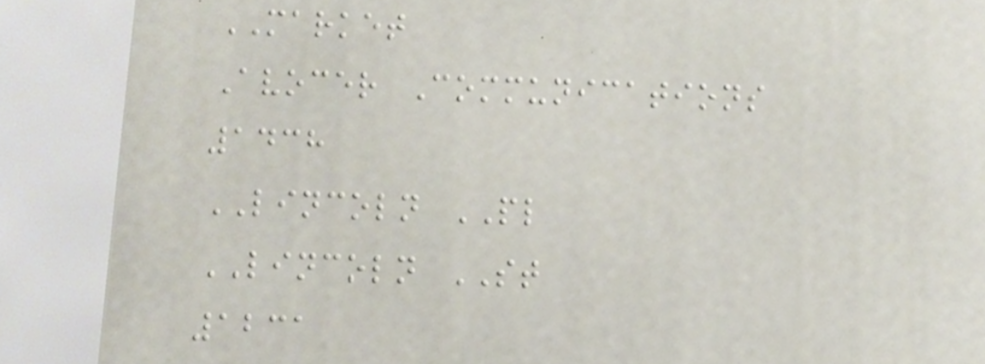MARKET
Avocer Communications
1438
LINCOLN PL
LINCOLN ST
1231
